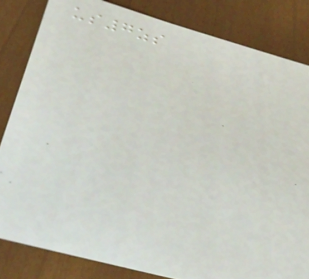us7zs
